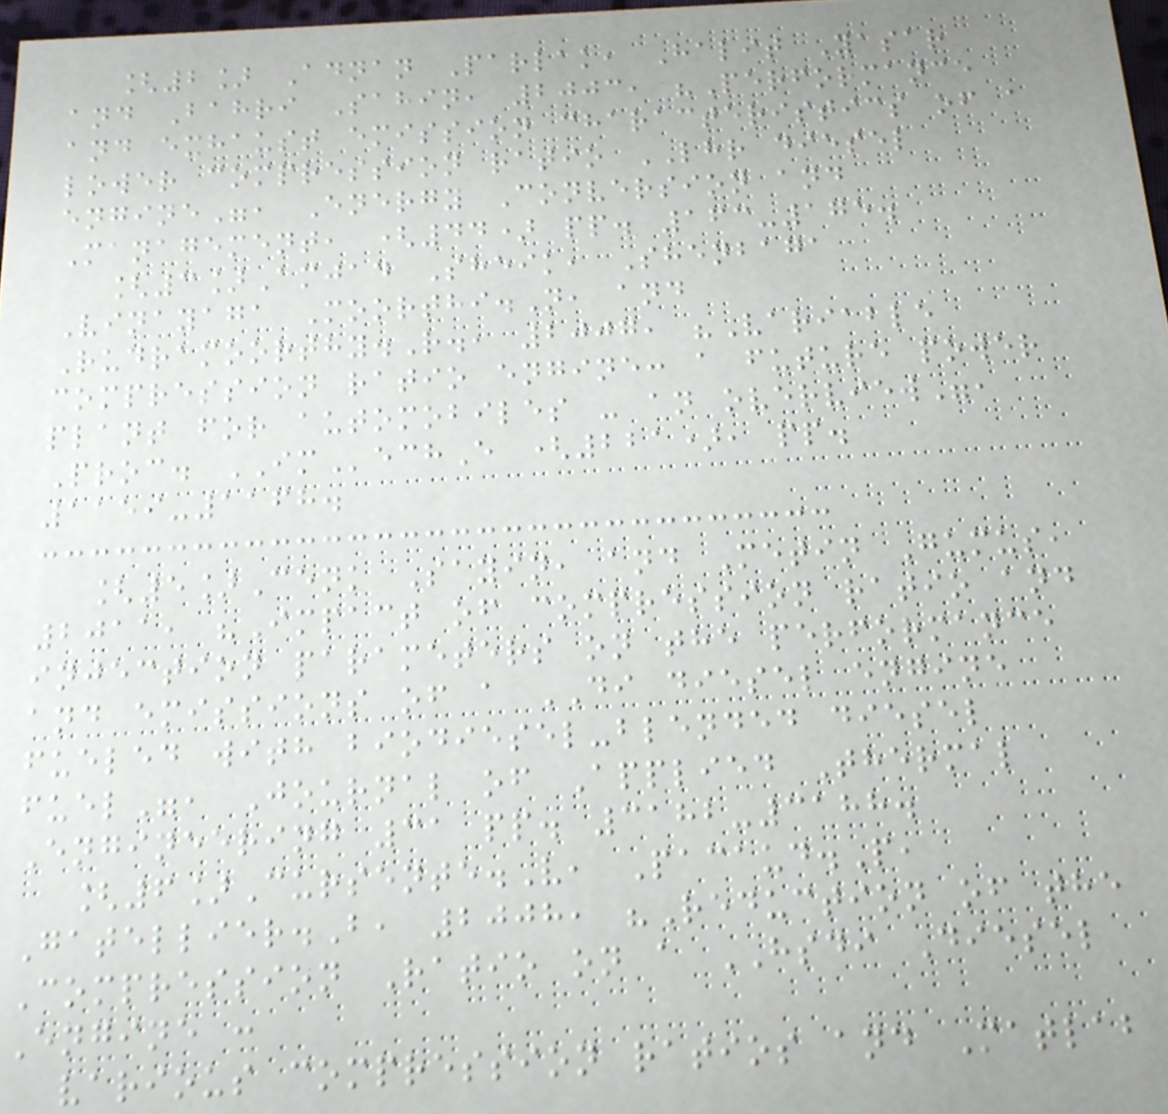[2] Adnan Parlak, Halit Yasar
and Bahri Sahin, 2003, "Performance
and exhaust emission characteristics of a
lower compression ratio LHR diesel
engine", Energy Conversion and
Management, (44) pp. 163-175.
[3]Amjad Sheik, Shenbaga
Vinayaga Moorthi.N, and
Rudramoorthy.R., 2007, "Variable
compression ratio engine: a future power
plant for automobiles - an overview",
Proc. IMechE (221), pp.
1159-1168.
[5]Cenk Sayin, and Metin Gumus,
2011, "Impact of compression ratio and
injection parameters on the performance
and emissions of a DI diesel engine
fueled with biodiesel-blended diesel
fuel", Journal of Applied Thermal
Engineering 31 pp. 3182-3188.
[6]Cursente.V, Pacaud.P,
Gatellier.B, 2008, "Reduction of the
Compression Ratio on a HSDI Diesel
Engine :
various compression ratios and Matlab
